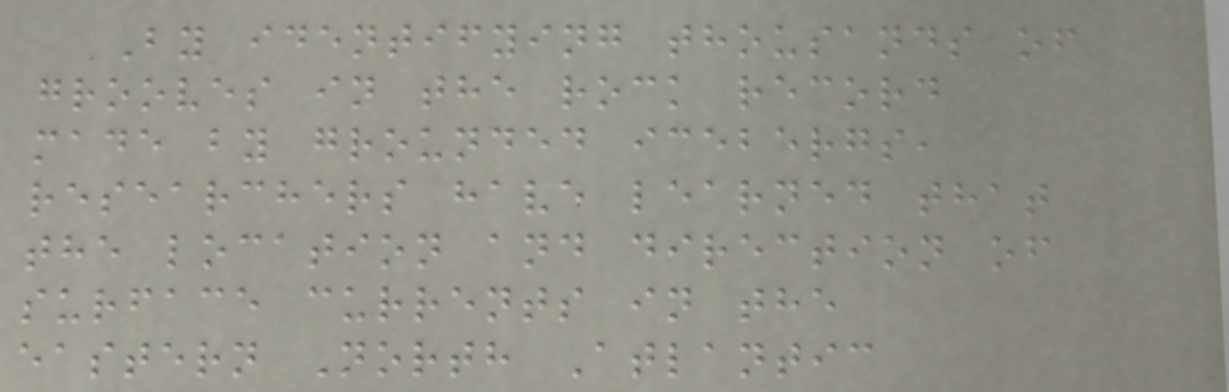By identifying thousands of
grooves in the rock record
made by grounded icebergs,
researchers have learned that
the location and direction of
surface currents in the
eastern North Atlantic
